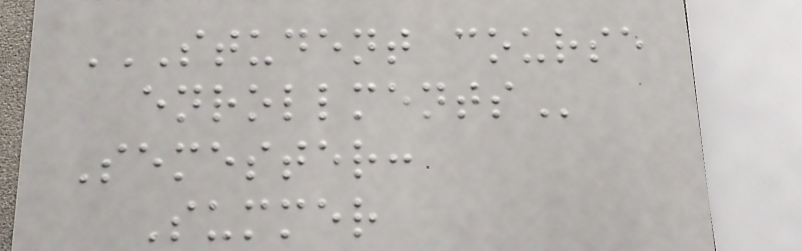STUDENT COURSE
ENROLLMENTS
Semester:
Summer
